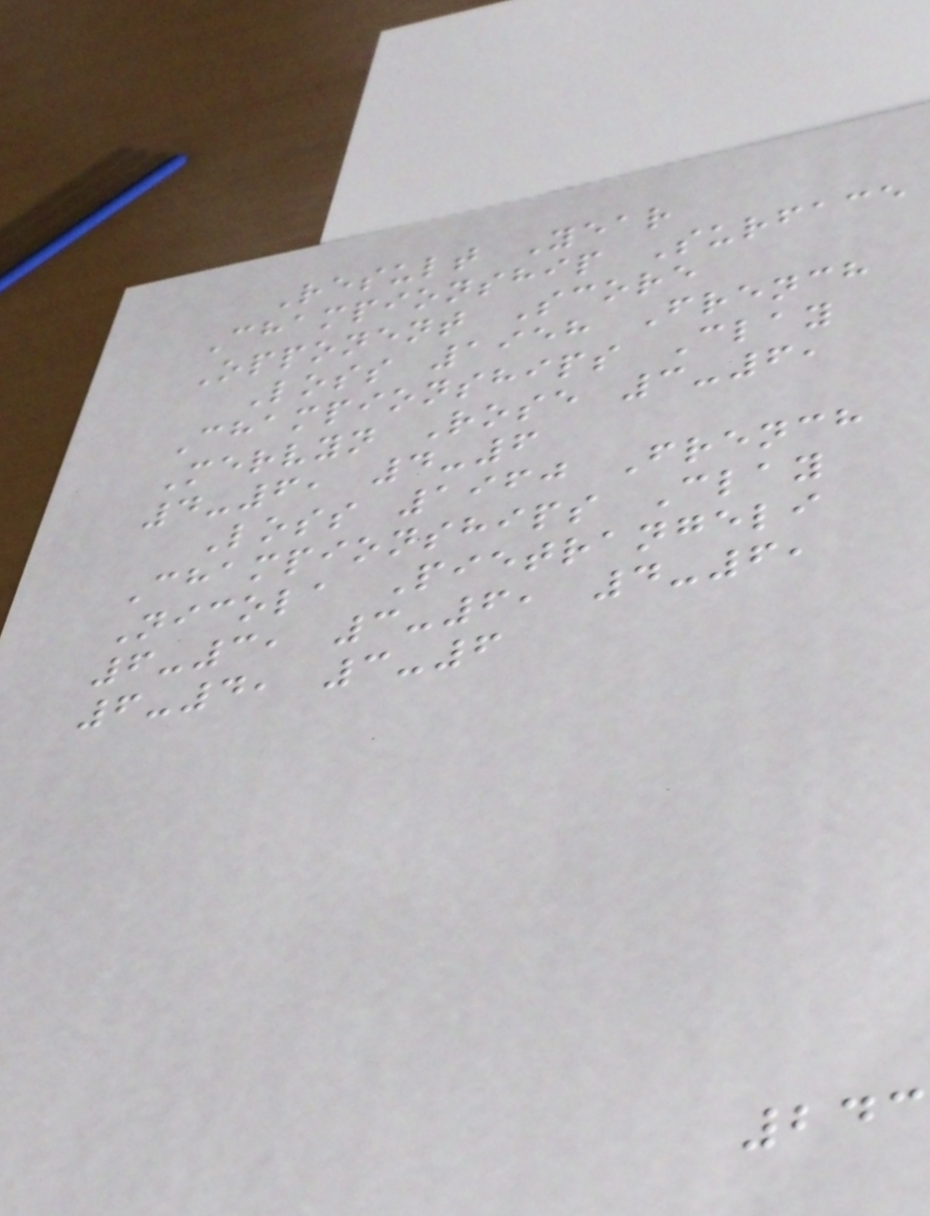Result Year
Championship Surface
Opponent Score
Loss 1958 French
Championships Clay
Mervyn Rose 3-6,
4-6, 4-6
Loss 1960 French
Championships Clay
Nicola Pietrangeli
6-3, 3-6, 4-6,
6-4, 3-6
243
